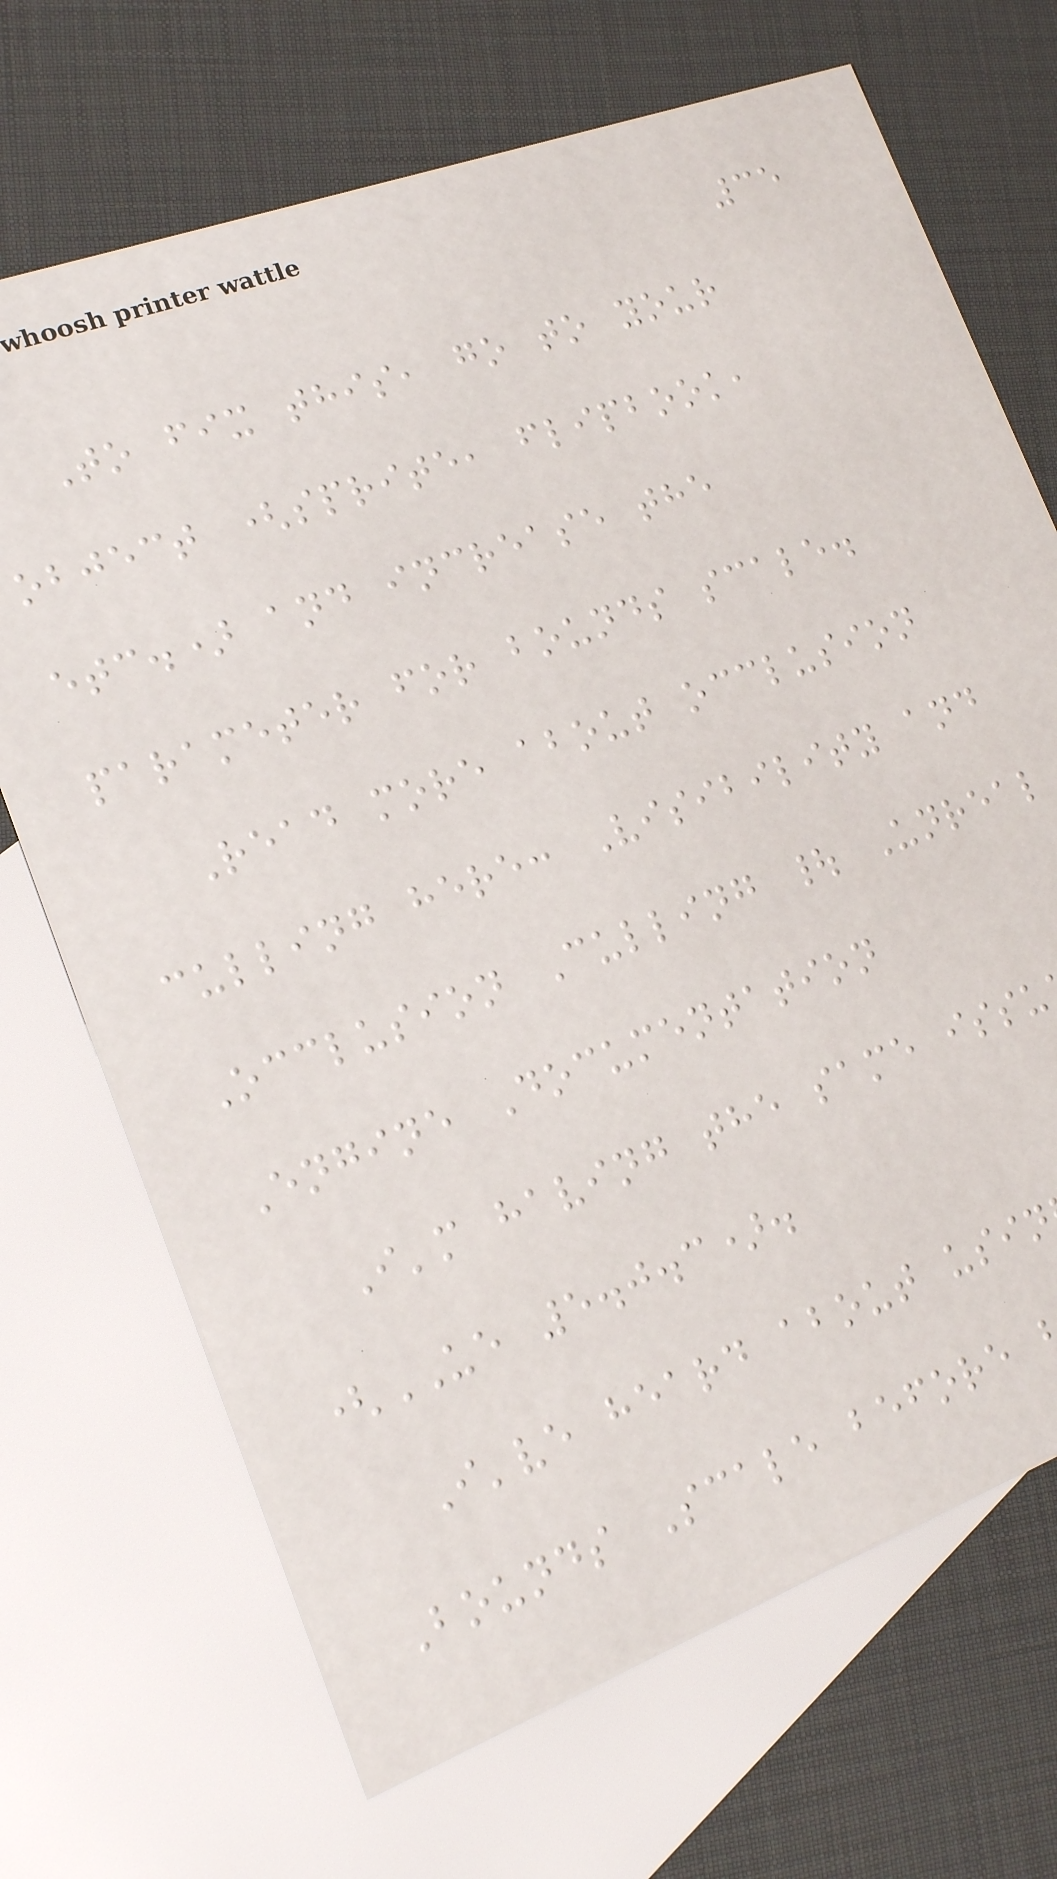35
To fix this, go to your
object (sprite, flipbook,
etc.) and increase the
parameter for bounds scale.
Read more about occlusion
culling here: Visibility and
Occlusion Culling | Unreal
Engine Documentation
I'm having the same issu
(UE 5.0.3).
I've heard about usin
Bounds Scale before
